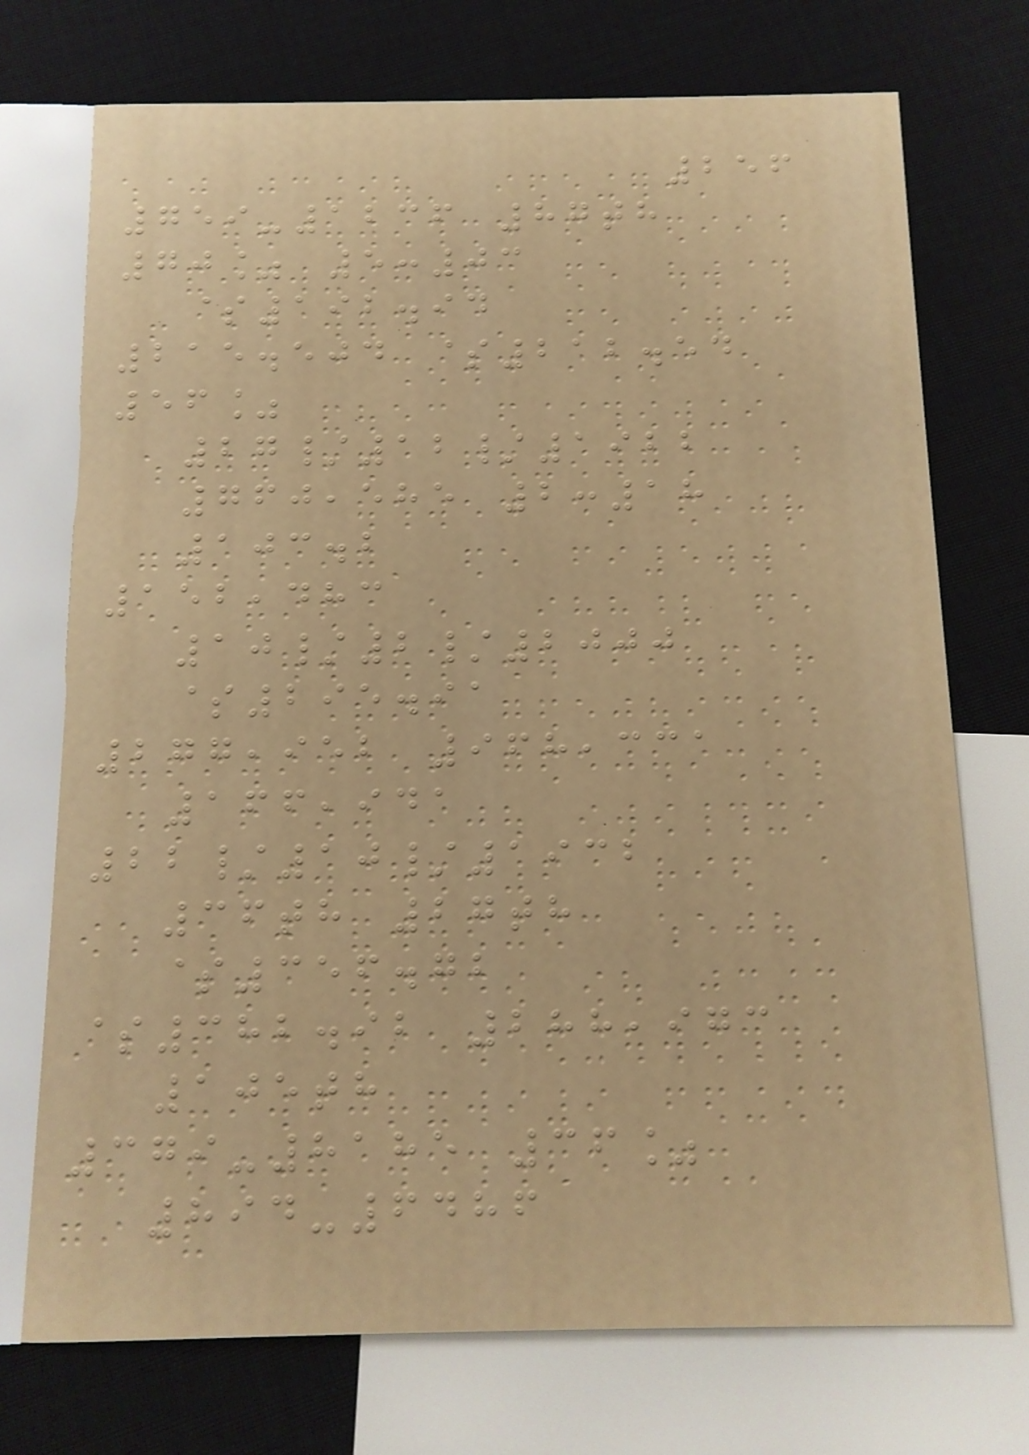256
759-1236 87th
70% 5:03
$192.94
215.504 $212.54
56%
27/12/1922
760,585 2:18
103.2
152,483
10/2/2000
$295.91
277,952 968,331
166,941
22/10/1932
36th 27th
$356.72
$382.92 288,973
105th
379-8185 36%
894-6486
